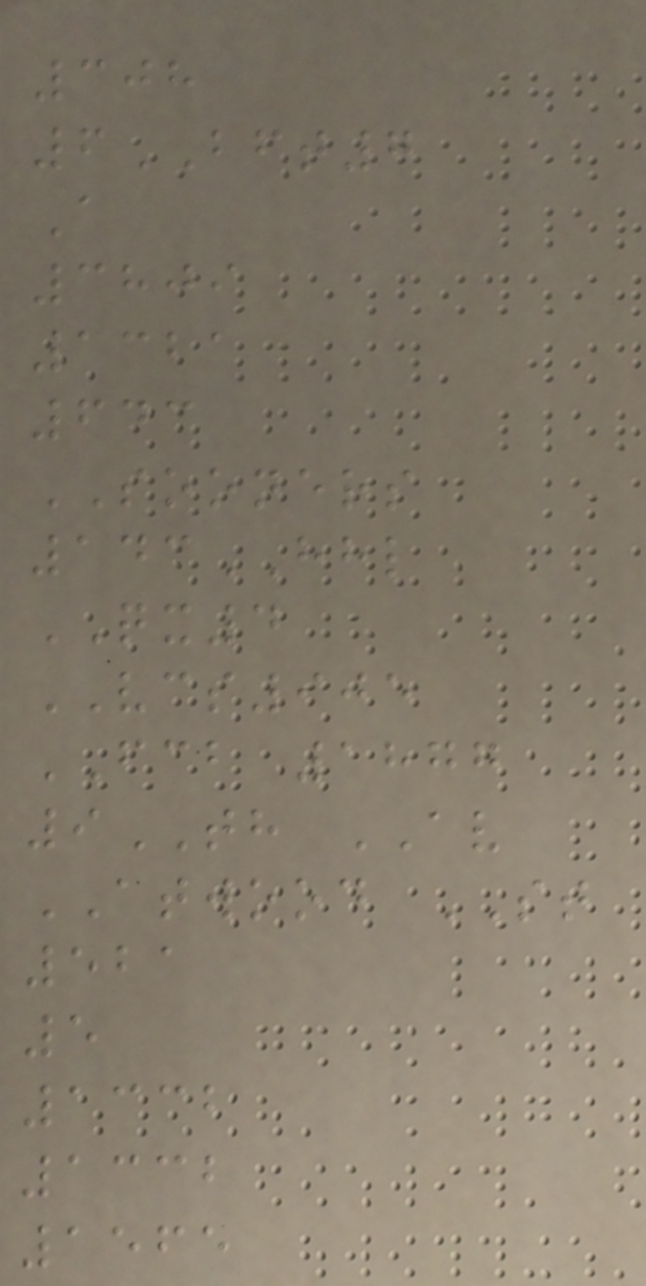308
6BFT7
A
3809
1321
643
SOONERS
143HHL
QX4
VCS905
FCB 1877
9TH AV
ATWOOD ST
521
5
1332
1332
1565
